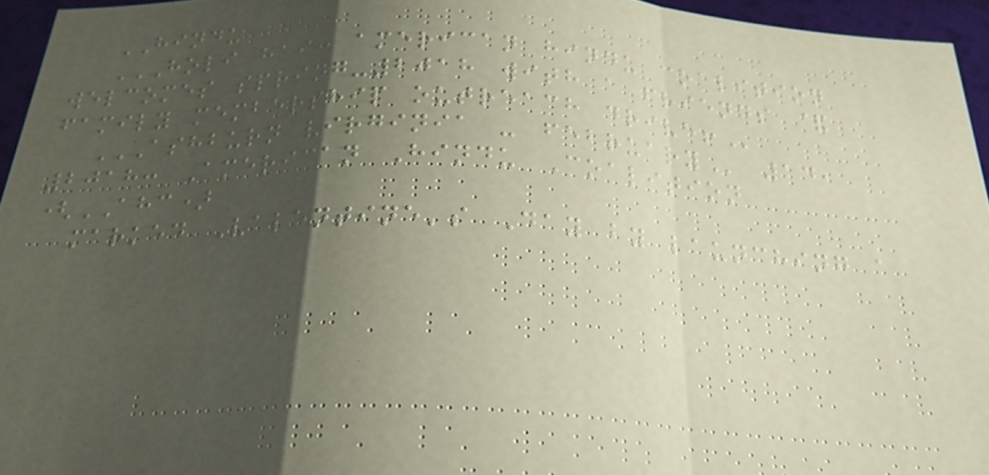HINDU
HOLI HAI: AMERICAN HINDU COALITION
WELCOMES SPRING-2018 WITH A FRIENDS &
FAMILY MEMBERSHIP OUTREACH DRIVE!
ASHBURN VIRGINIA - FEBRUARY 14,
2018: American Hindu Coalition
(AHC)
marked Valentine's Day by launching a
